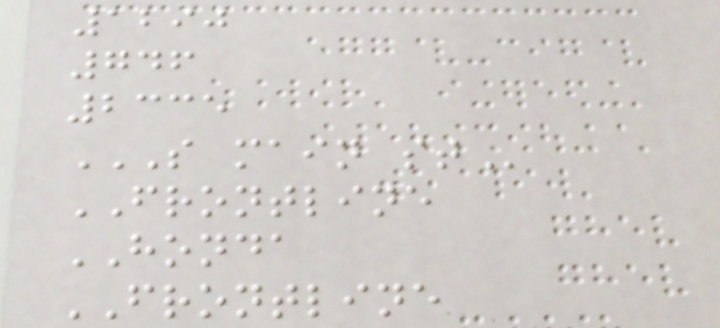1290
746
2335
S MAIN ST
FRONTLINE
HONDA
FRONTLINE
